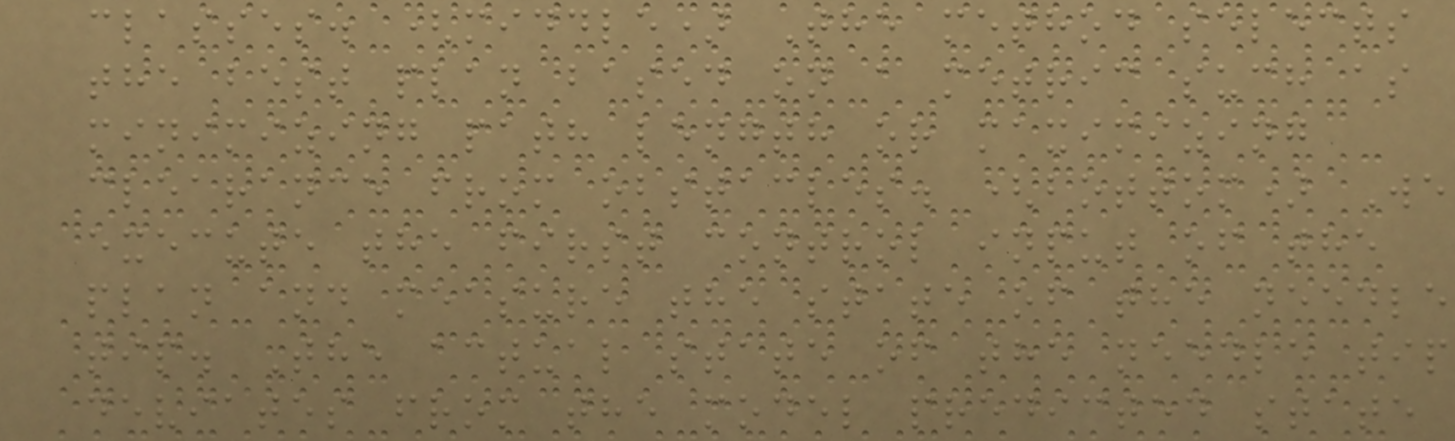classes. (middle) The method selects
the best plan based on a metric such as
minimizing path length or maximizing
clearance from obstacles. (bottom) We
execute the first control input of the
plan and measure the state of the needle
tip. The actual state of the needle tip
deviates from the model predicted state
